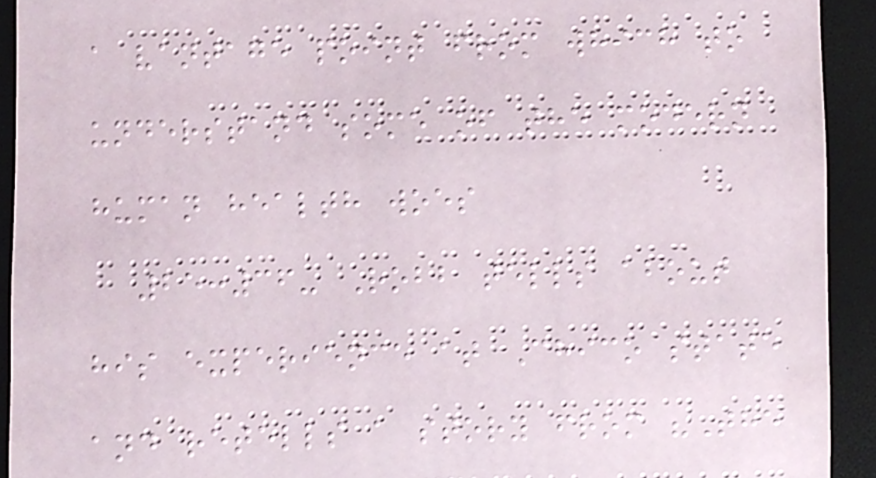a vantage point from which to
understand some of the modern
human health woes
25:36- Robb tells about
his experience at Chico state
and retells a story from "The
